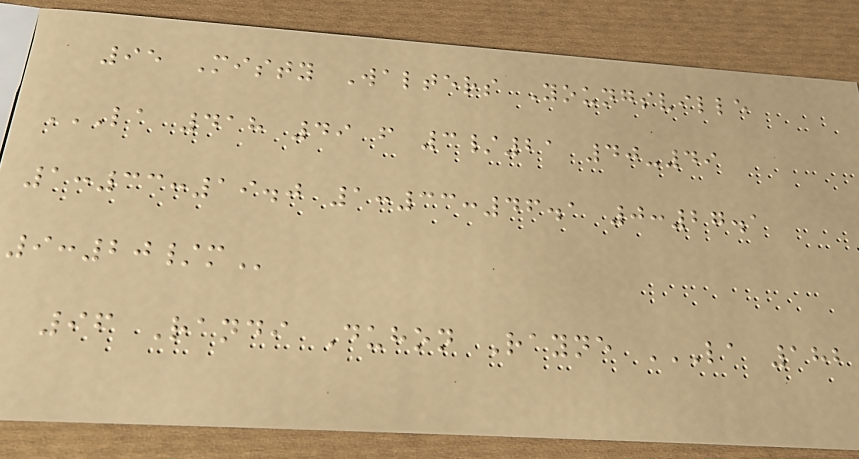95 Misty Walters Youngsville
LA 418 49 F 3/21 40-49
1:33:19.0 1:33:46.1 0:27.1
9:20/M
96 Randi Duhon Rayne LA 182
